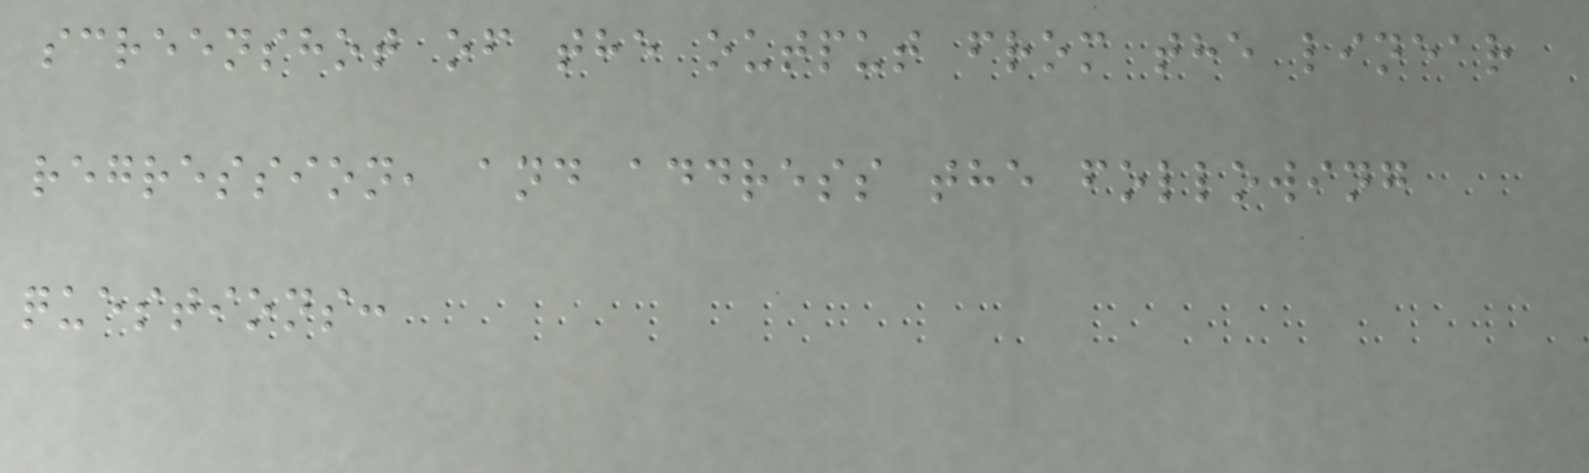screenshot of the output from the linear
regression, and address the following
questions:
